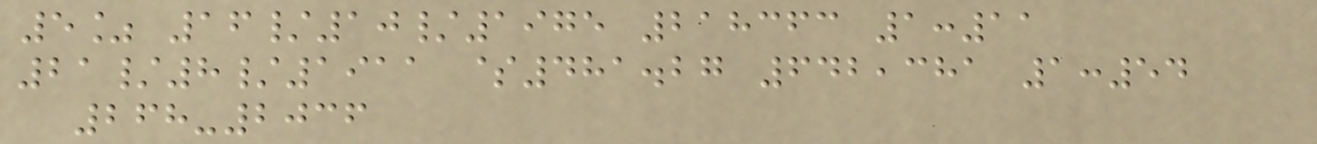5% 16/10/1975 218363 1:11
21/8/1911 $481.27 642,381 1:54
268-2036
